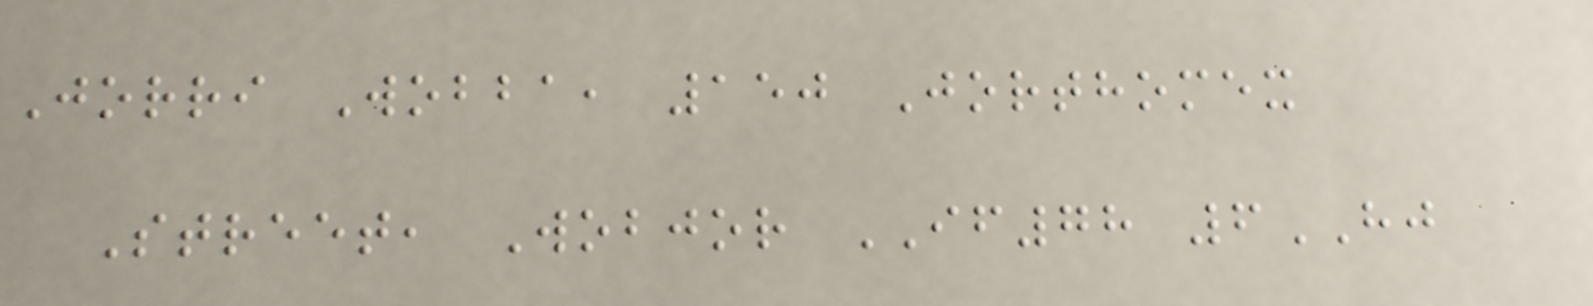Jorri Wobba, 150 Jorthomex
Street, Wobjor IF78 6HJ
